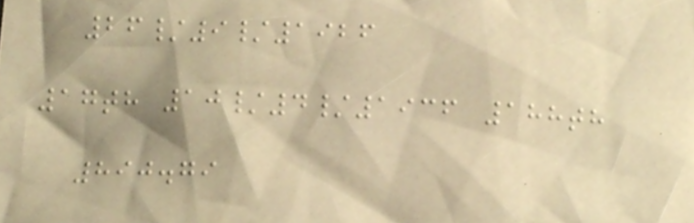26/9/1926
17th 10/4/1936 188th
890.79
